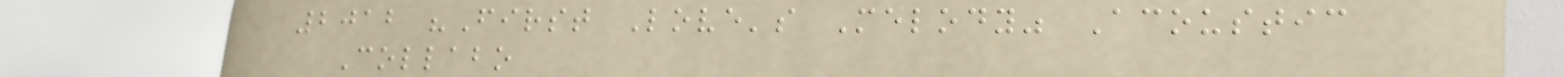2012 "First Love's Melody" Acoustic
Collabo
